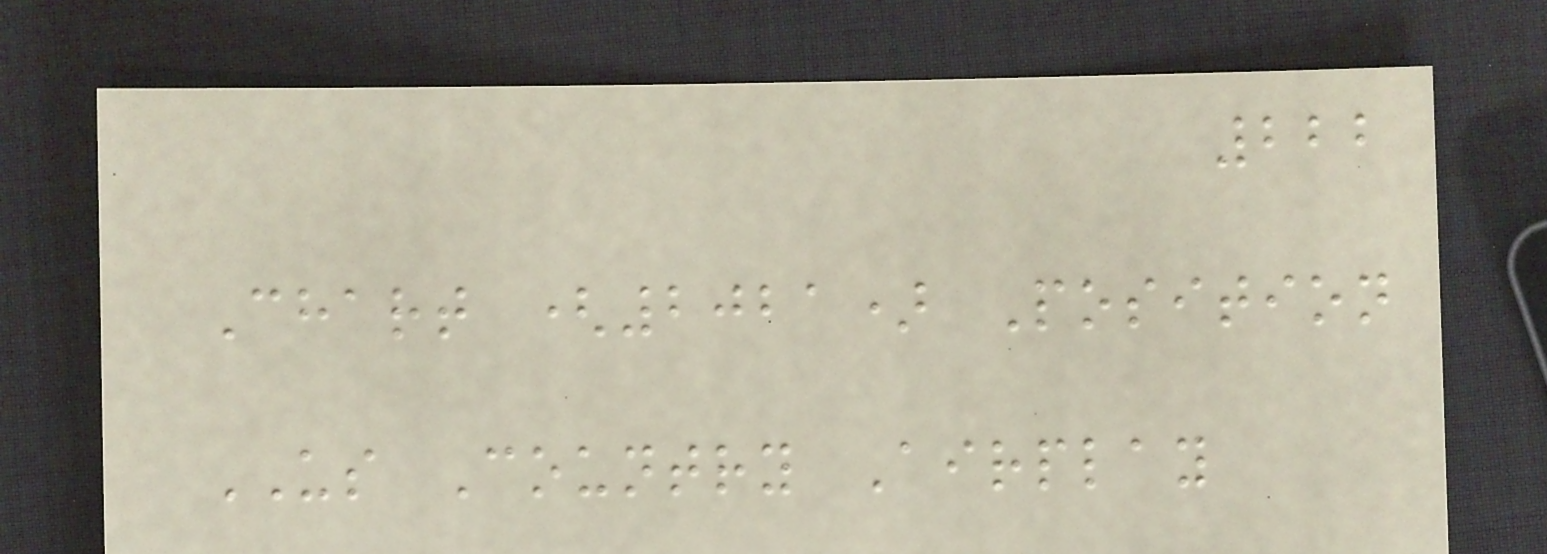222
Chart (2021) Position
US Country Airplay
